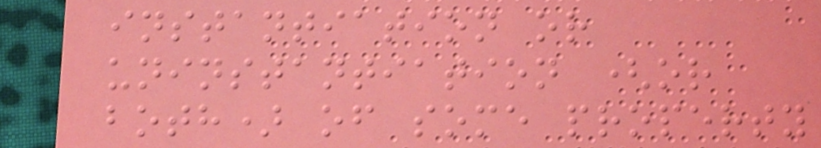instantiation or
uninstantiation (or
both) of some property
